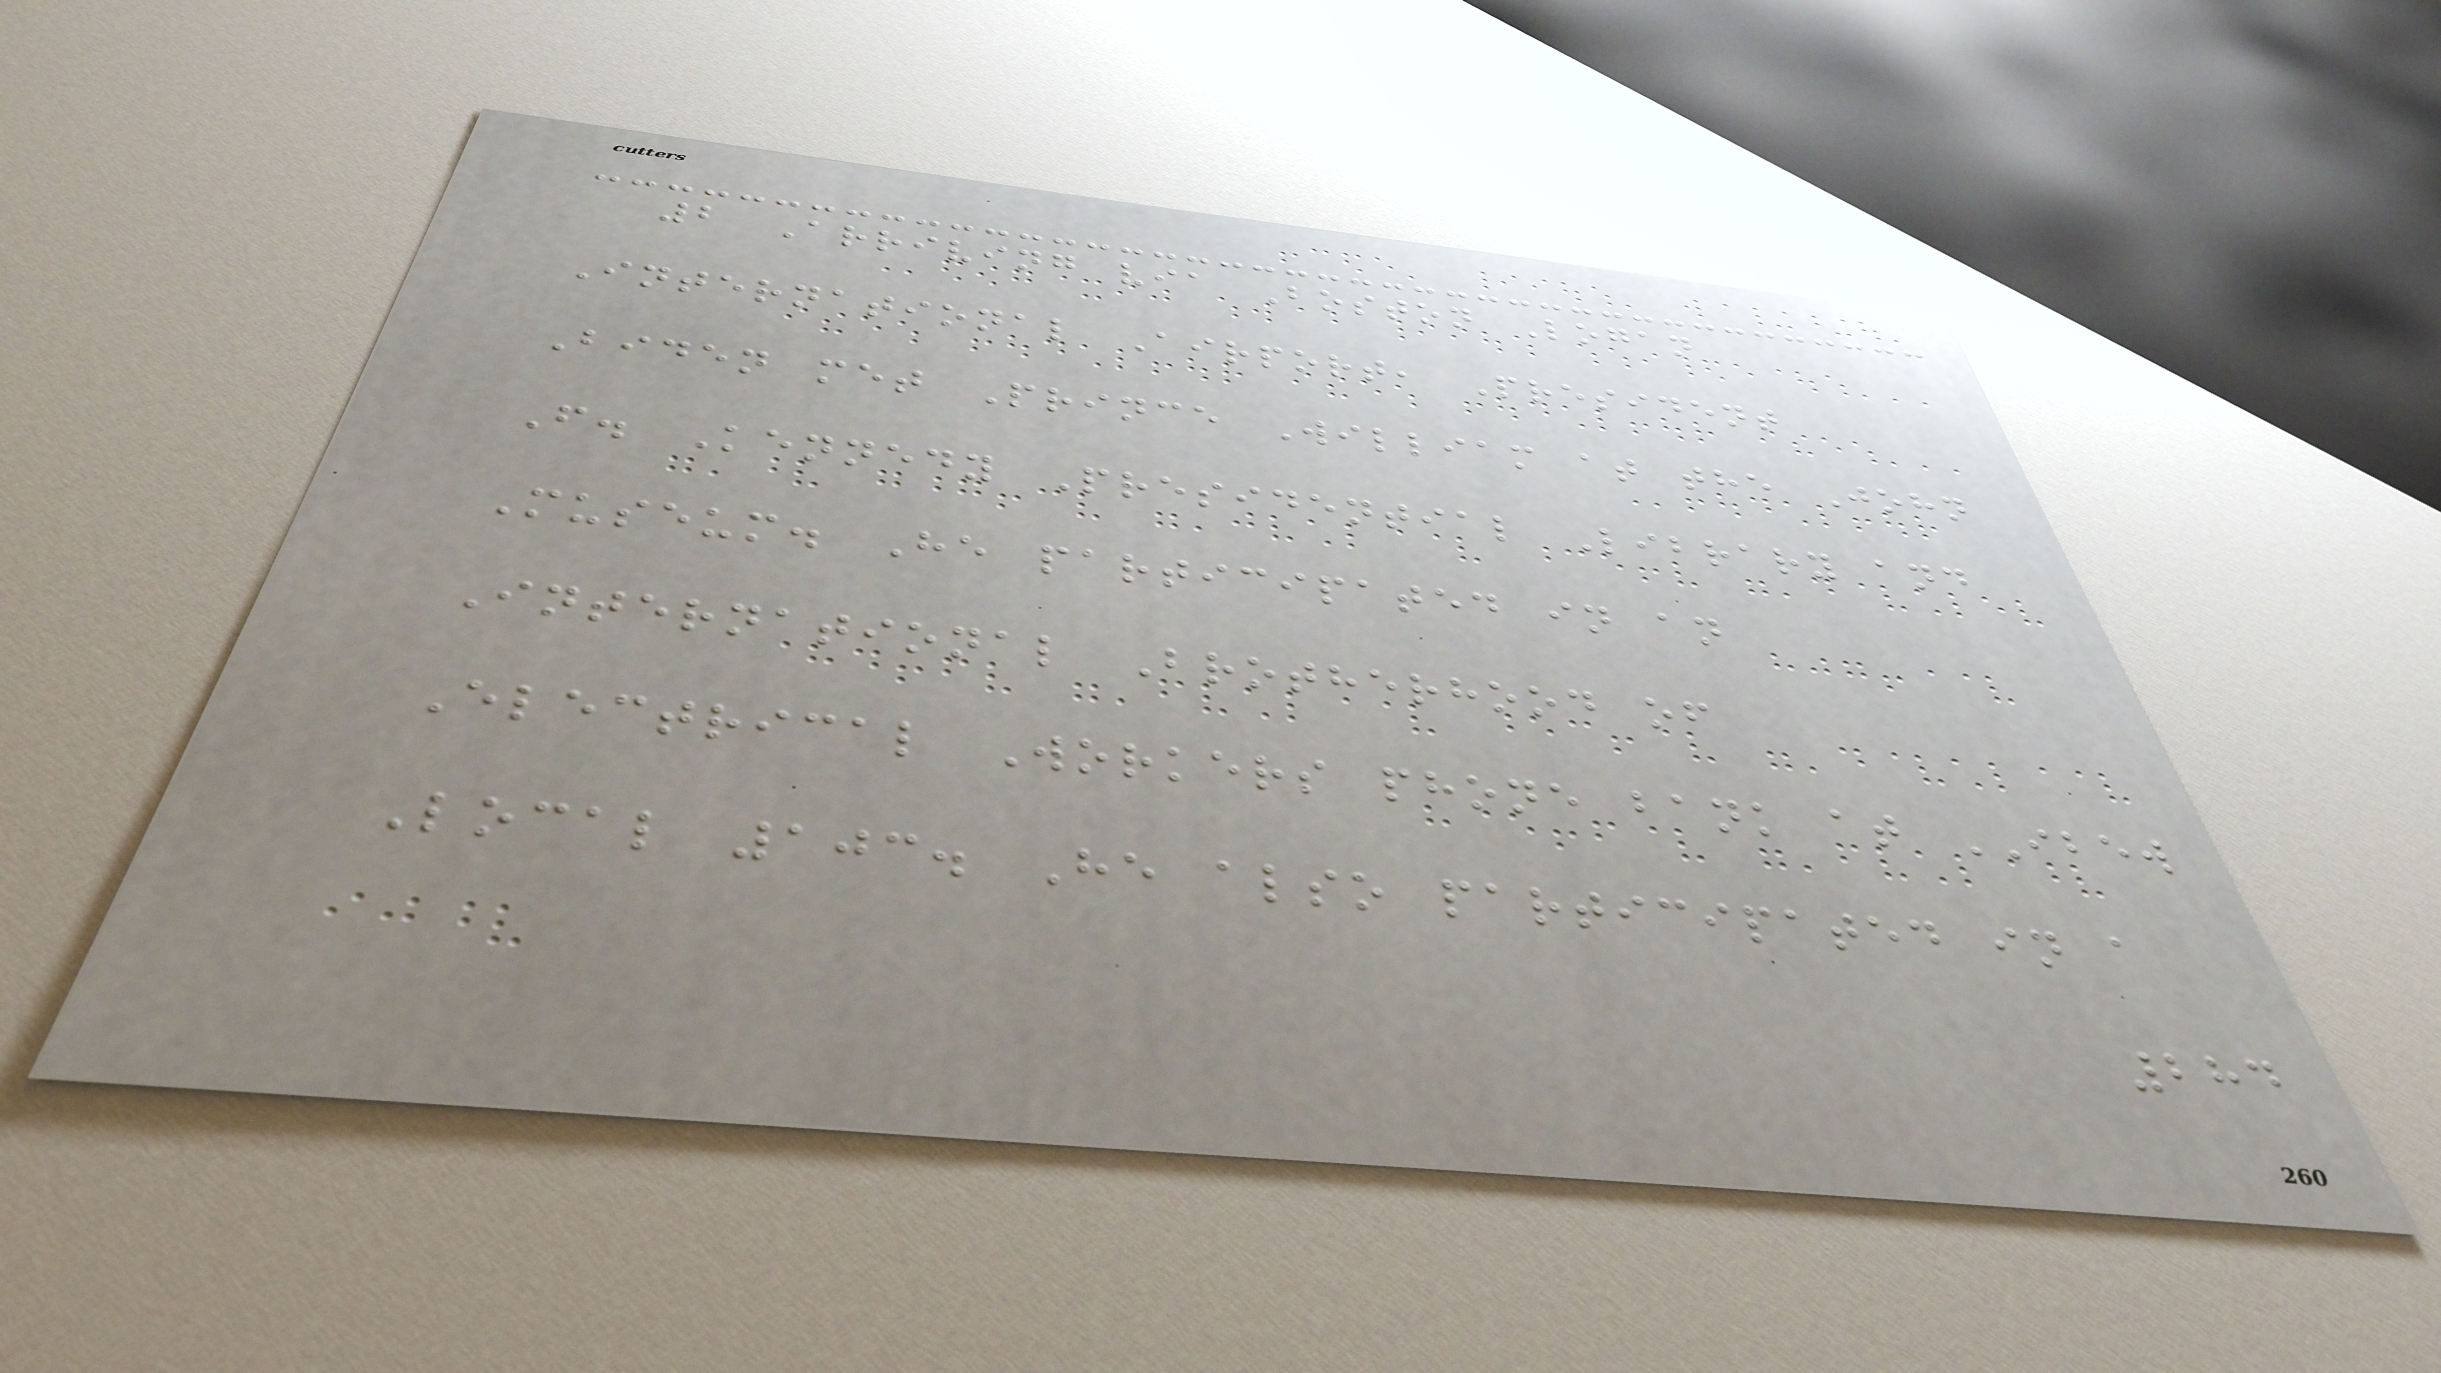2 Arriving via Boston Logan
International Airport, President
Biden met Prince William at the John
F. Kennedy Presidential Library and
Museum. He participated in an
International Brotherhood of
Electrical Workers phone bank at IBEW
Local 103. He also participated in a
284
